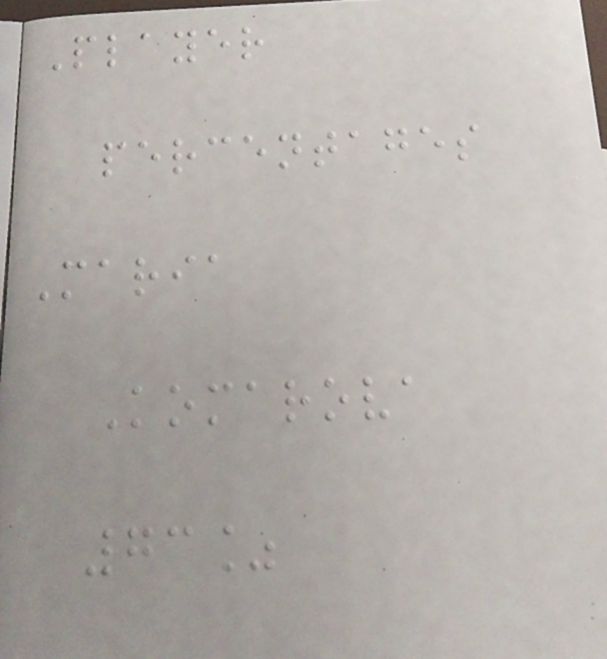Player
percentages
Maria
Komarova
73%
